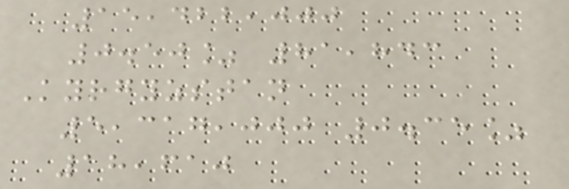15,422,000
0.50% 81,843
Kyrgyzstan
5,317,000 0.35%
18,610
